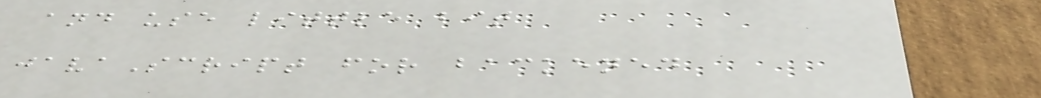and use little bit
javaScript for backened
